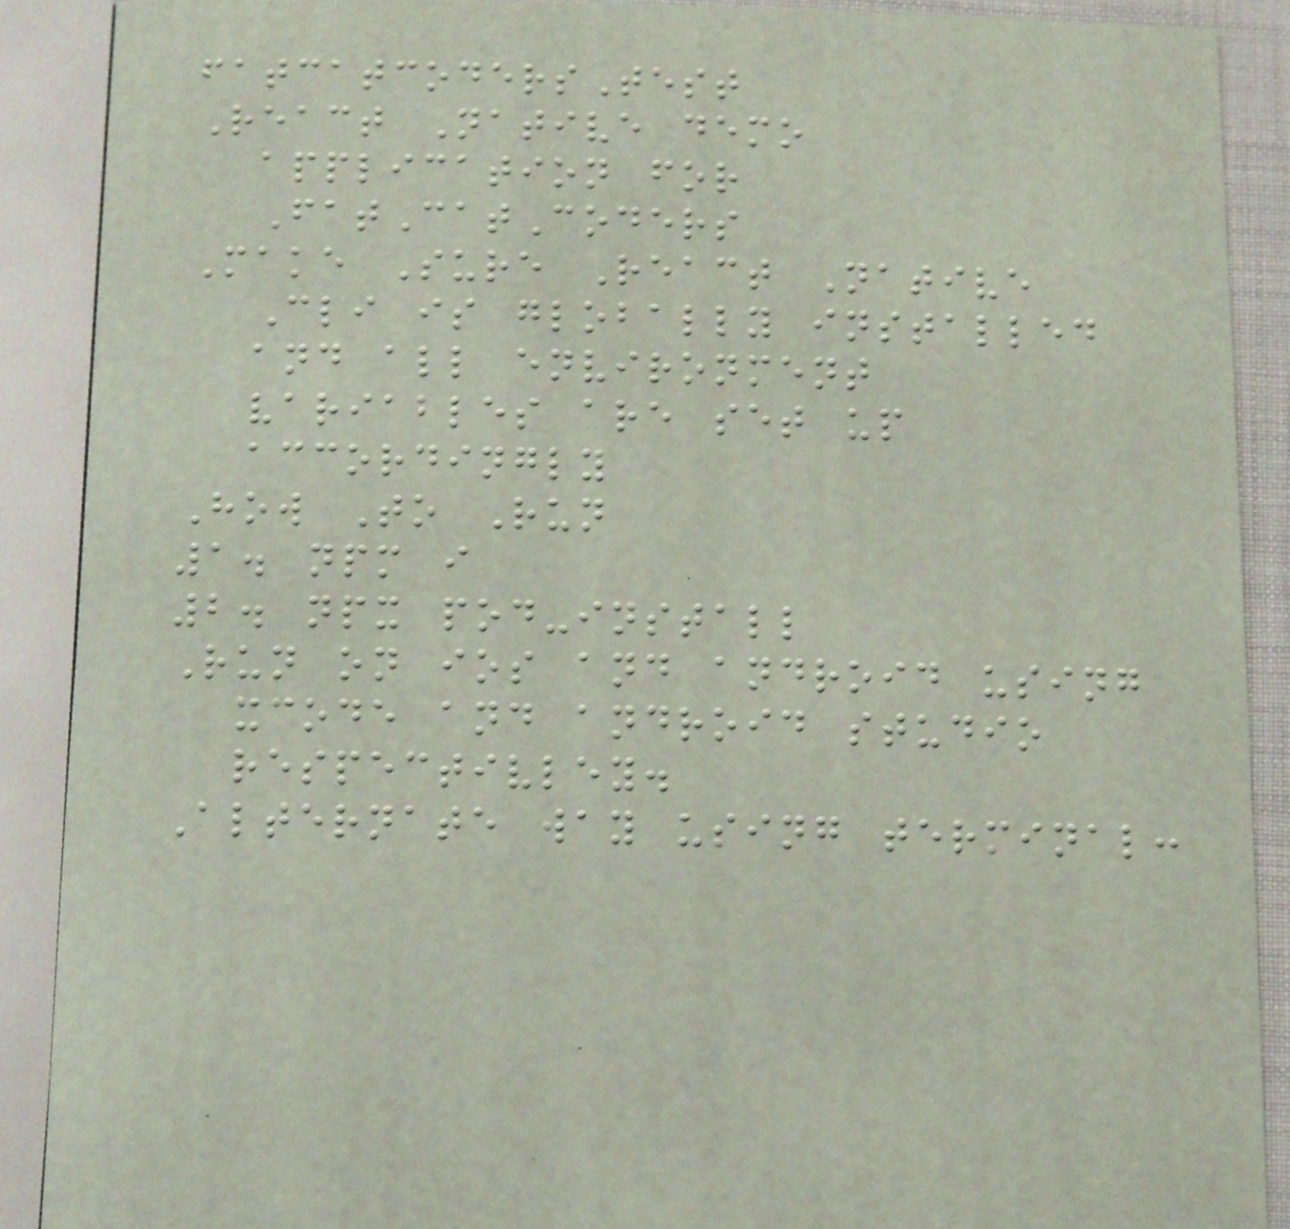fatcatcodersTest
React Native demo
application for
FatCatCoders
Make Sure React Native
Cli is globally installed
and all environment
variables are set up
accordingly
How To Run
1. npm i
2. npx pod-install
Run on ios and android using
xcode and android studio
respectivley.
Alternate way using terminal:
